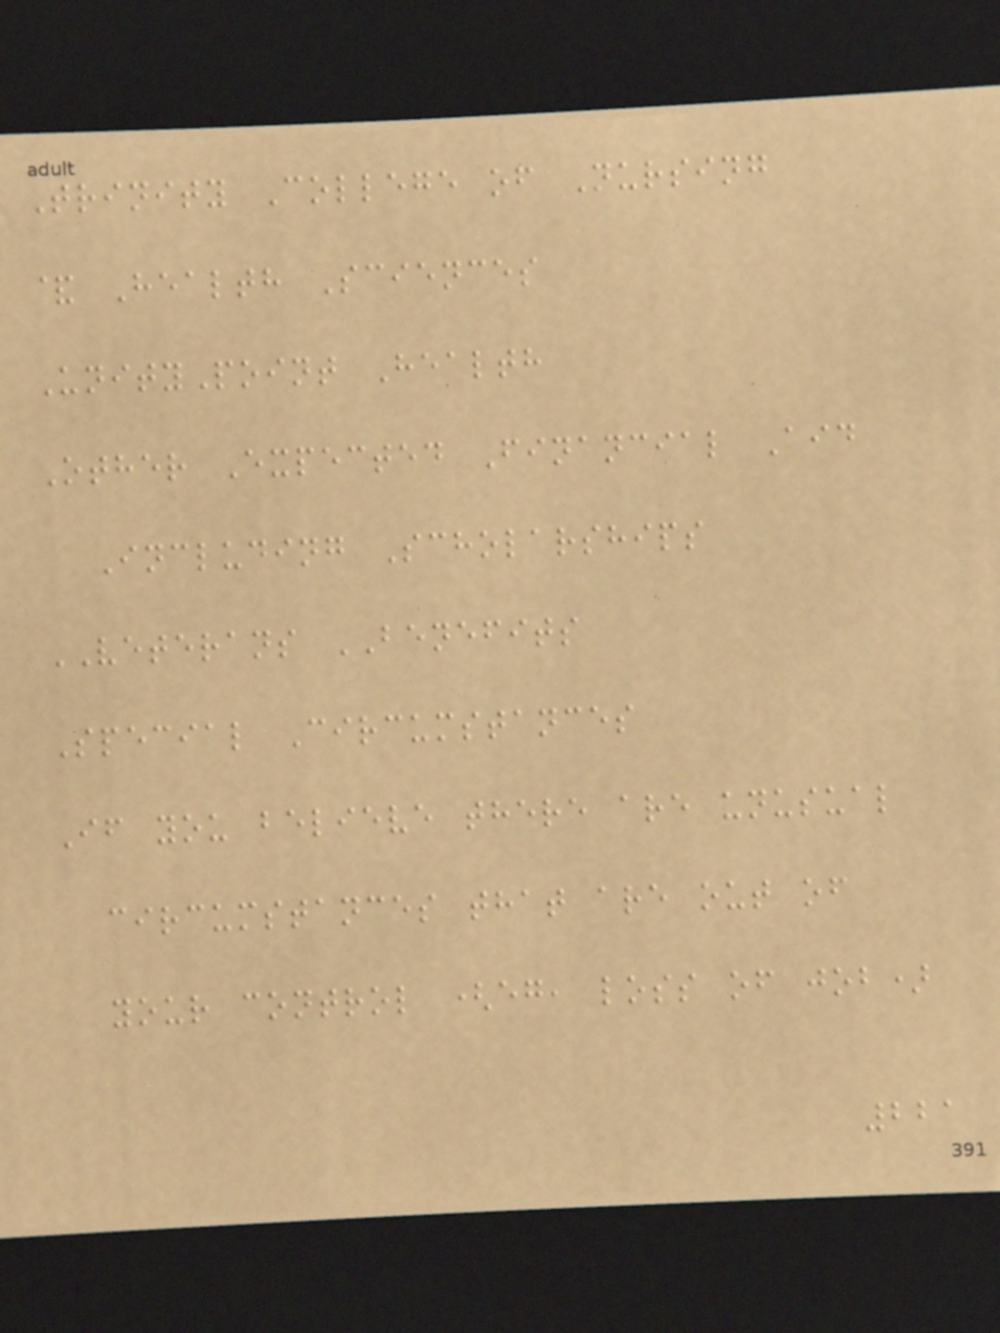Trinity College of Nursing
& Health Sciences
UnityPoint Health
Other Expected Financial Aid
Including Scholarships
VETERANS BENEFITS
Special Circumstances
If you believe there are unusual
circumstances that are out of
your control (eg, loss of job)
221
